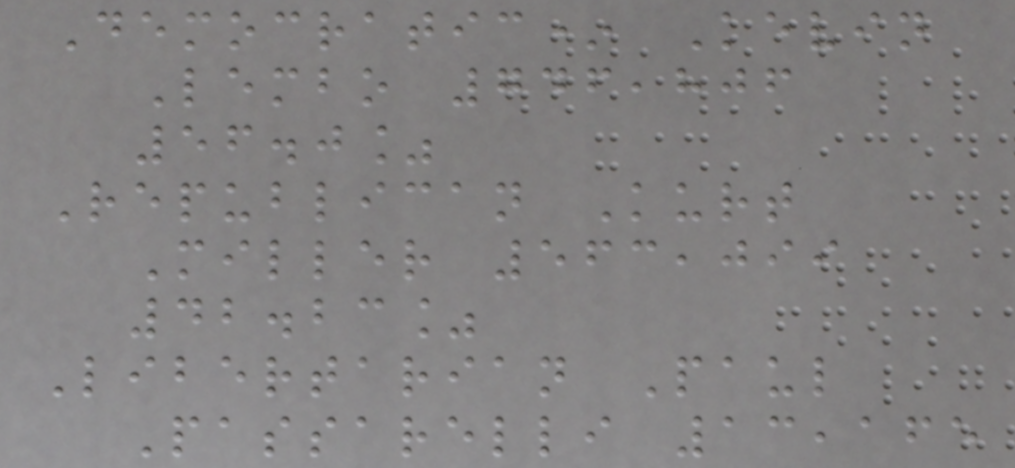Democratic* Kevin
Lembo 746,806
56.0%
Republican Kurt
Miller 563,099
42.23%
Libertarian Paul
Passarelli 13,165
